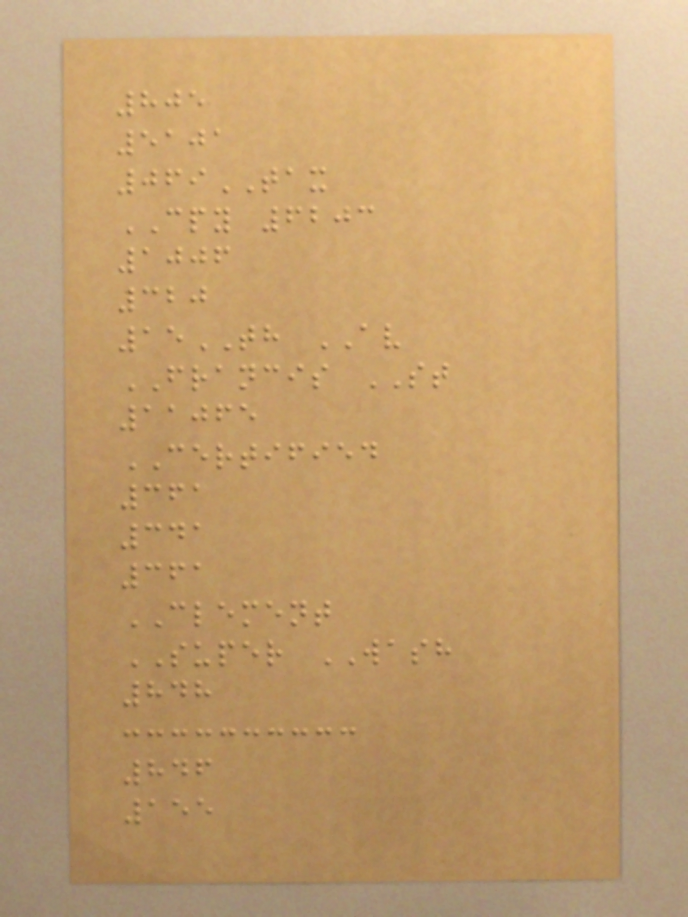805
5101
069TAX
CPY 6203
1006
320
15TH AV
FRANCIS ST
11065
CERTIFIED
361
341
361
CLEMENT
SUPER WASH
848
846
155
